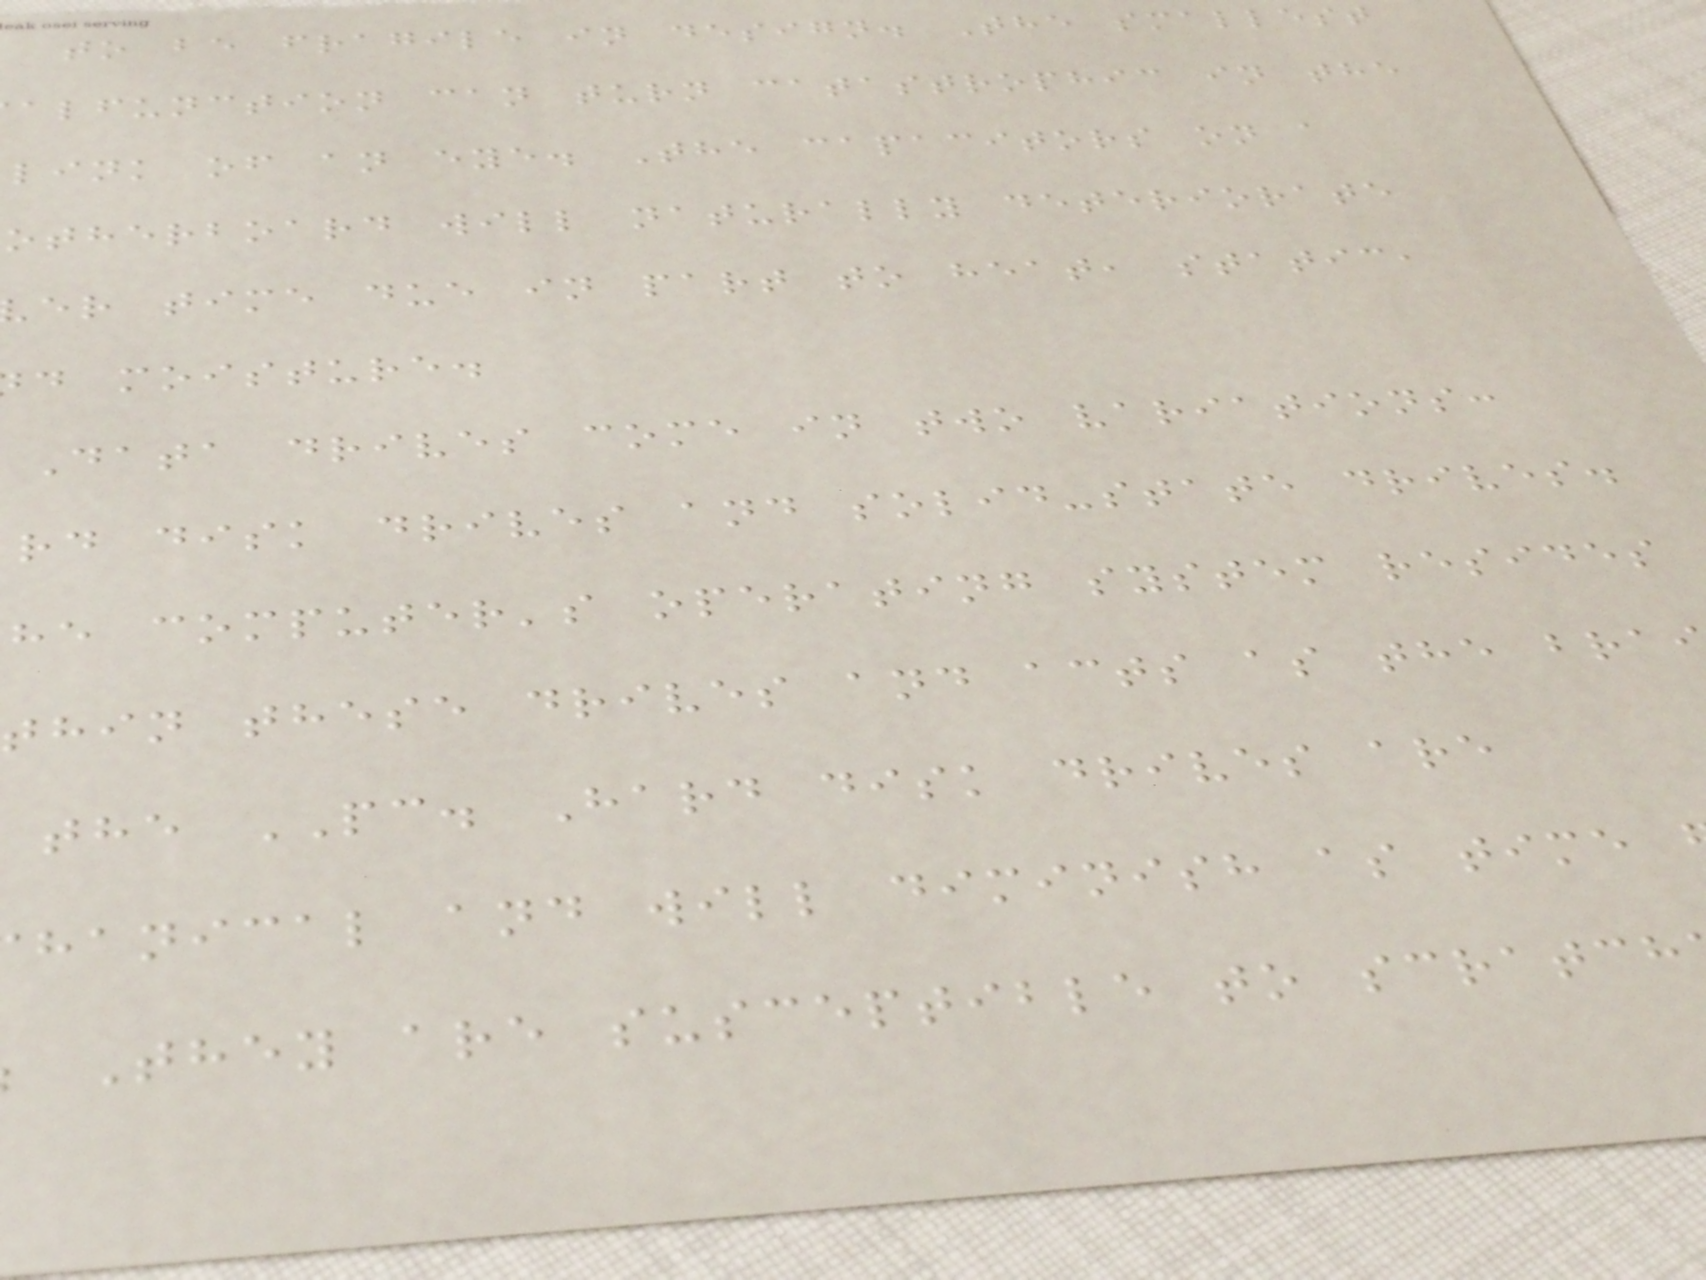to be fragile in design. The smallest
alfunction can turn catastrophic in the
link of an eye. The capacitors on a
otherboard will naturally deteriorate
er time due in part to heat, static,
d moisture.
Data drives come in two variations:
rd disk drives and solid-state drives.
he computer's operating system resides
thin these drives and acts as the bra
the PC. Hard disk drives are
hanical and will diminish as time
They are susceptible to scratch
